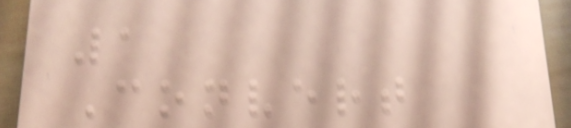1
Convert
